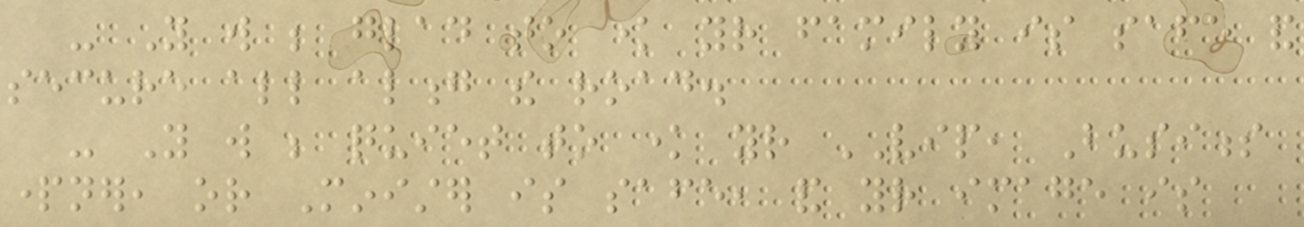- You will be glad to know your family is safe and
secure all along the road.
- You will be quiet to know your VIP, Business
partner, or Minister is safe, and your image is
